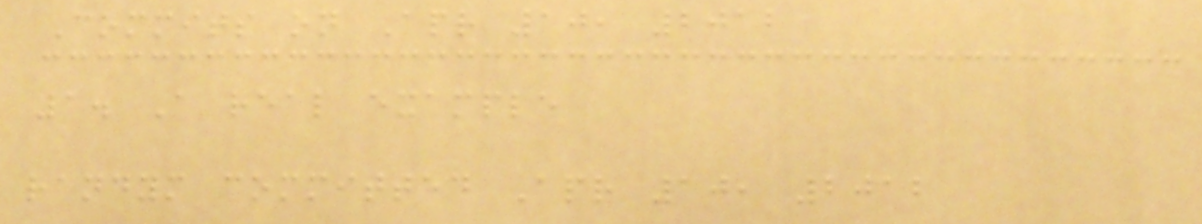Commits on Apr 10, 2012
1. A real example
randym committed Apr 10, 2012
